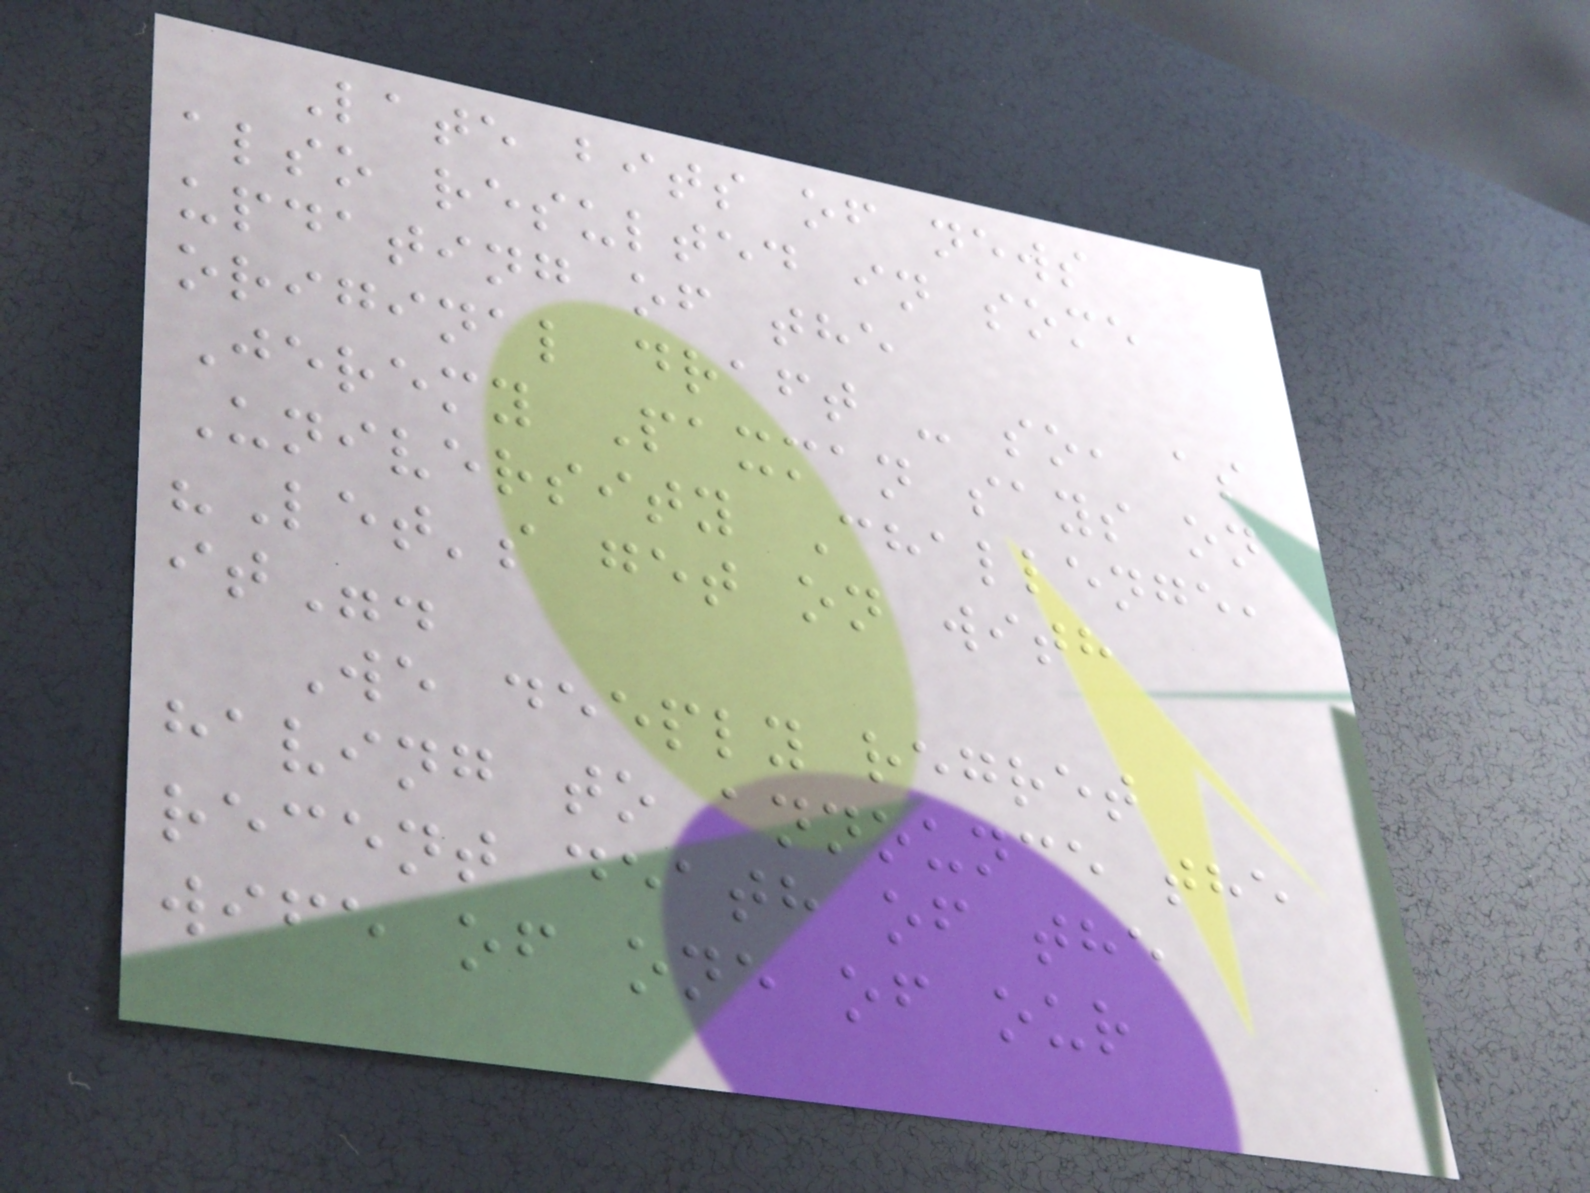Late bits of news
also resulted in some
updating of the
original draft - so, as
Jeremy Paxman says on
University Challenge,
"Let's get on with
it".
We deeply regret
having to announce the
recent death of the
wife of one of our
